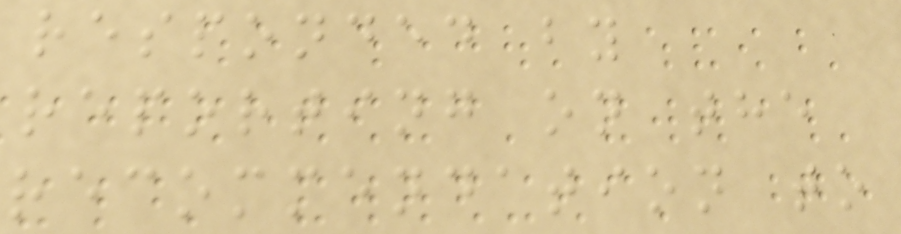responded by
reporting on the
recommendation to
